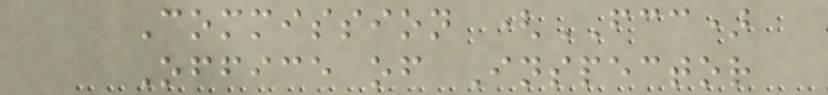Commission (FCC)
Office of Inspector
